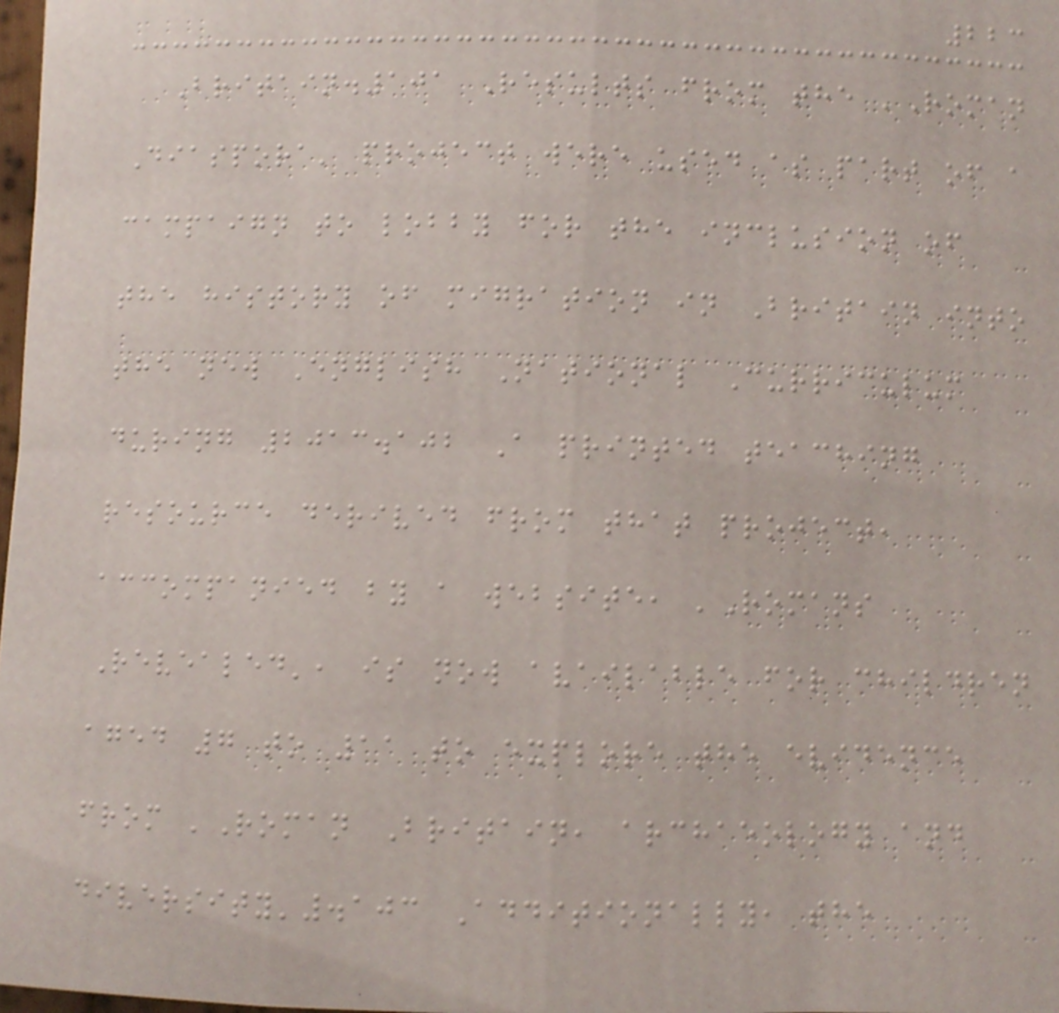223
Britain.101 Results from the 'Roman
Diaspora' project were used as part of a
campaign to lobby for the inclusion of
the history of migration in Britain into
the new English National Curriculum
during 2013.102 A printed teaching
resource derived from that project,
accompanied by a website, 'Romans
Revealed', is now available for children
aged 7 to 11 to explore the evidence
from 'Roman Britain, archaeology and
diversity'.103 Additionally, the
